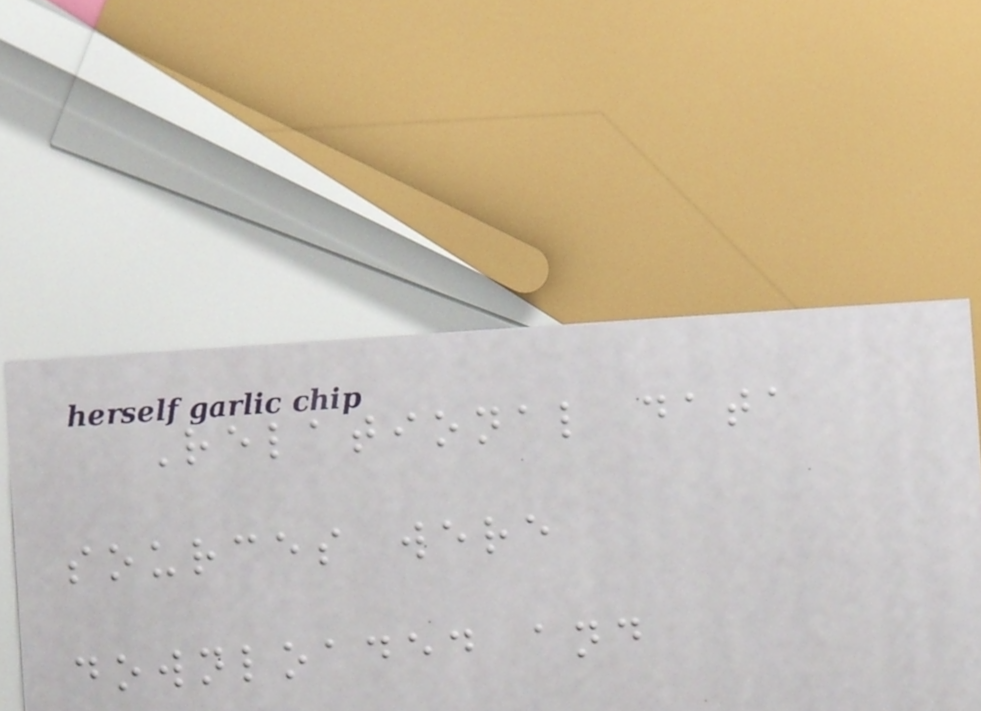Relational data
sources were
downloaded and
